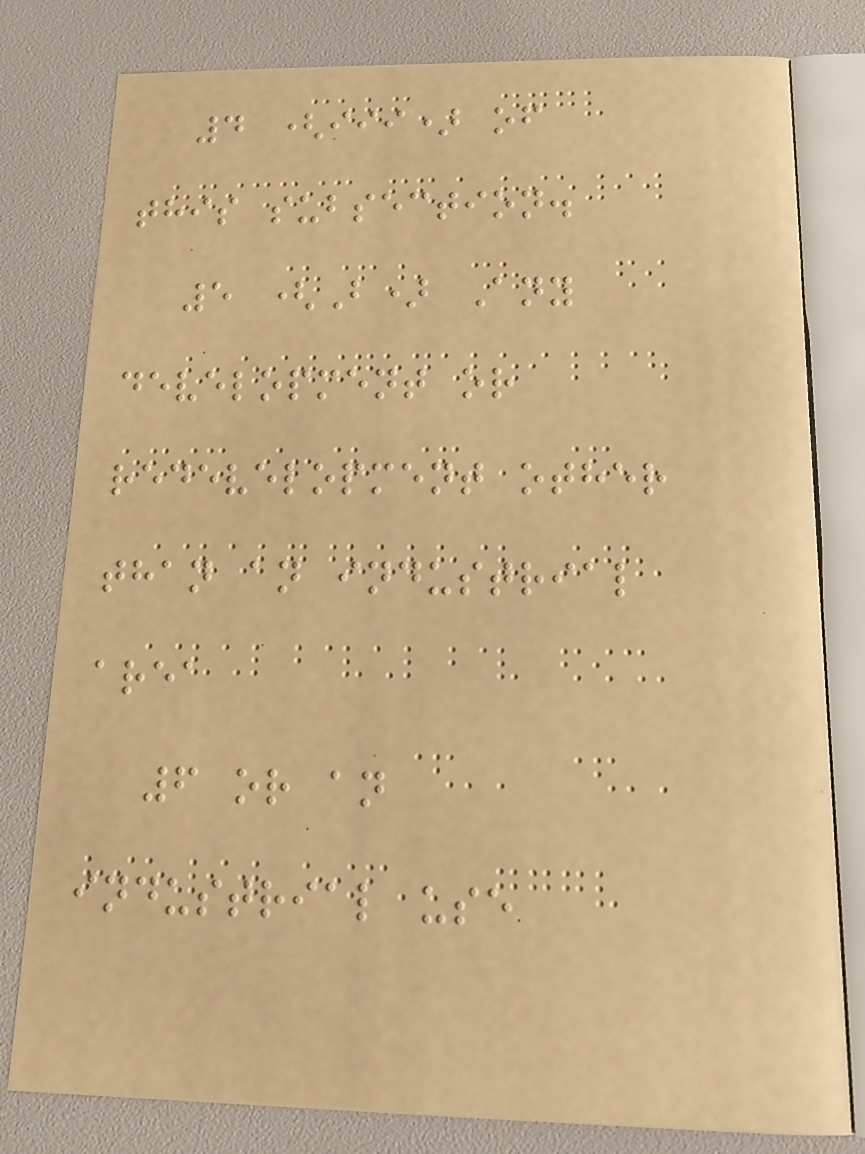4 (iii) of
this subsection.
5 (B) Any
development or
redevelopment other
than an industrial
area
6 or an
industrial use
